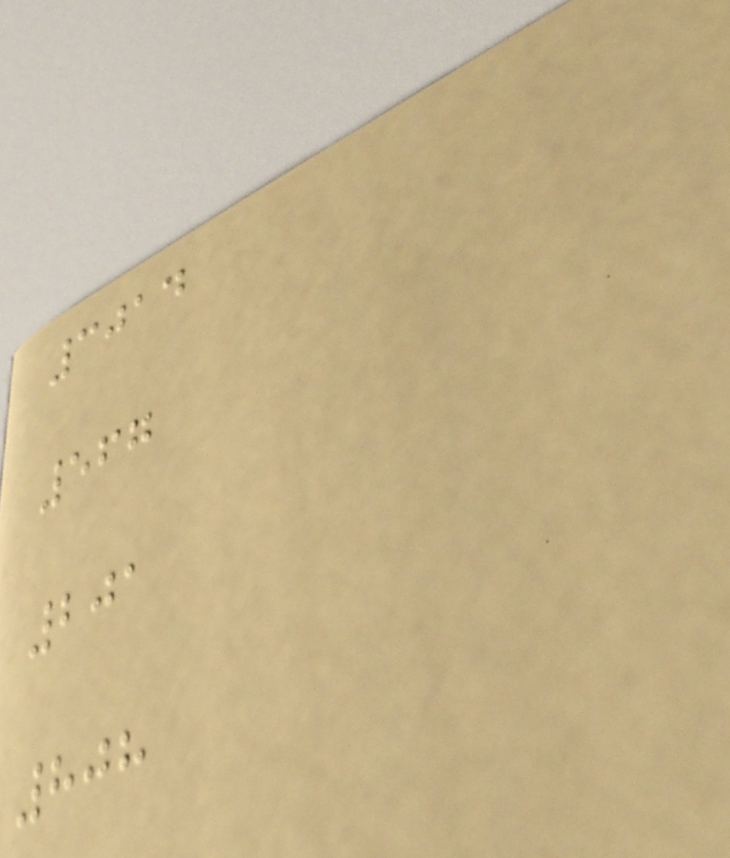3014
567
201
808
